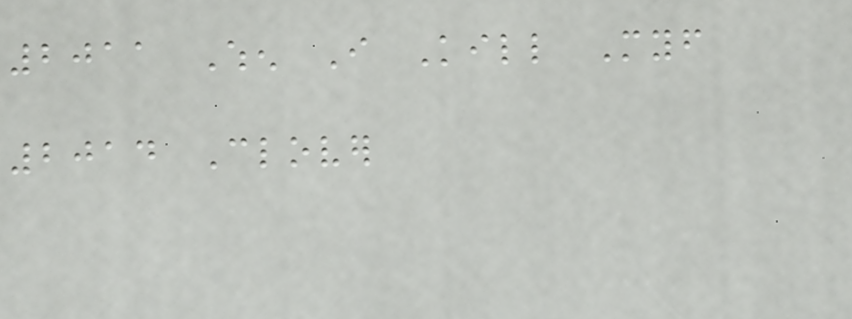2011 When I Kill Myself
2014 Clover
